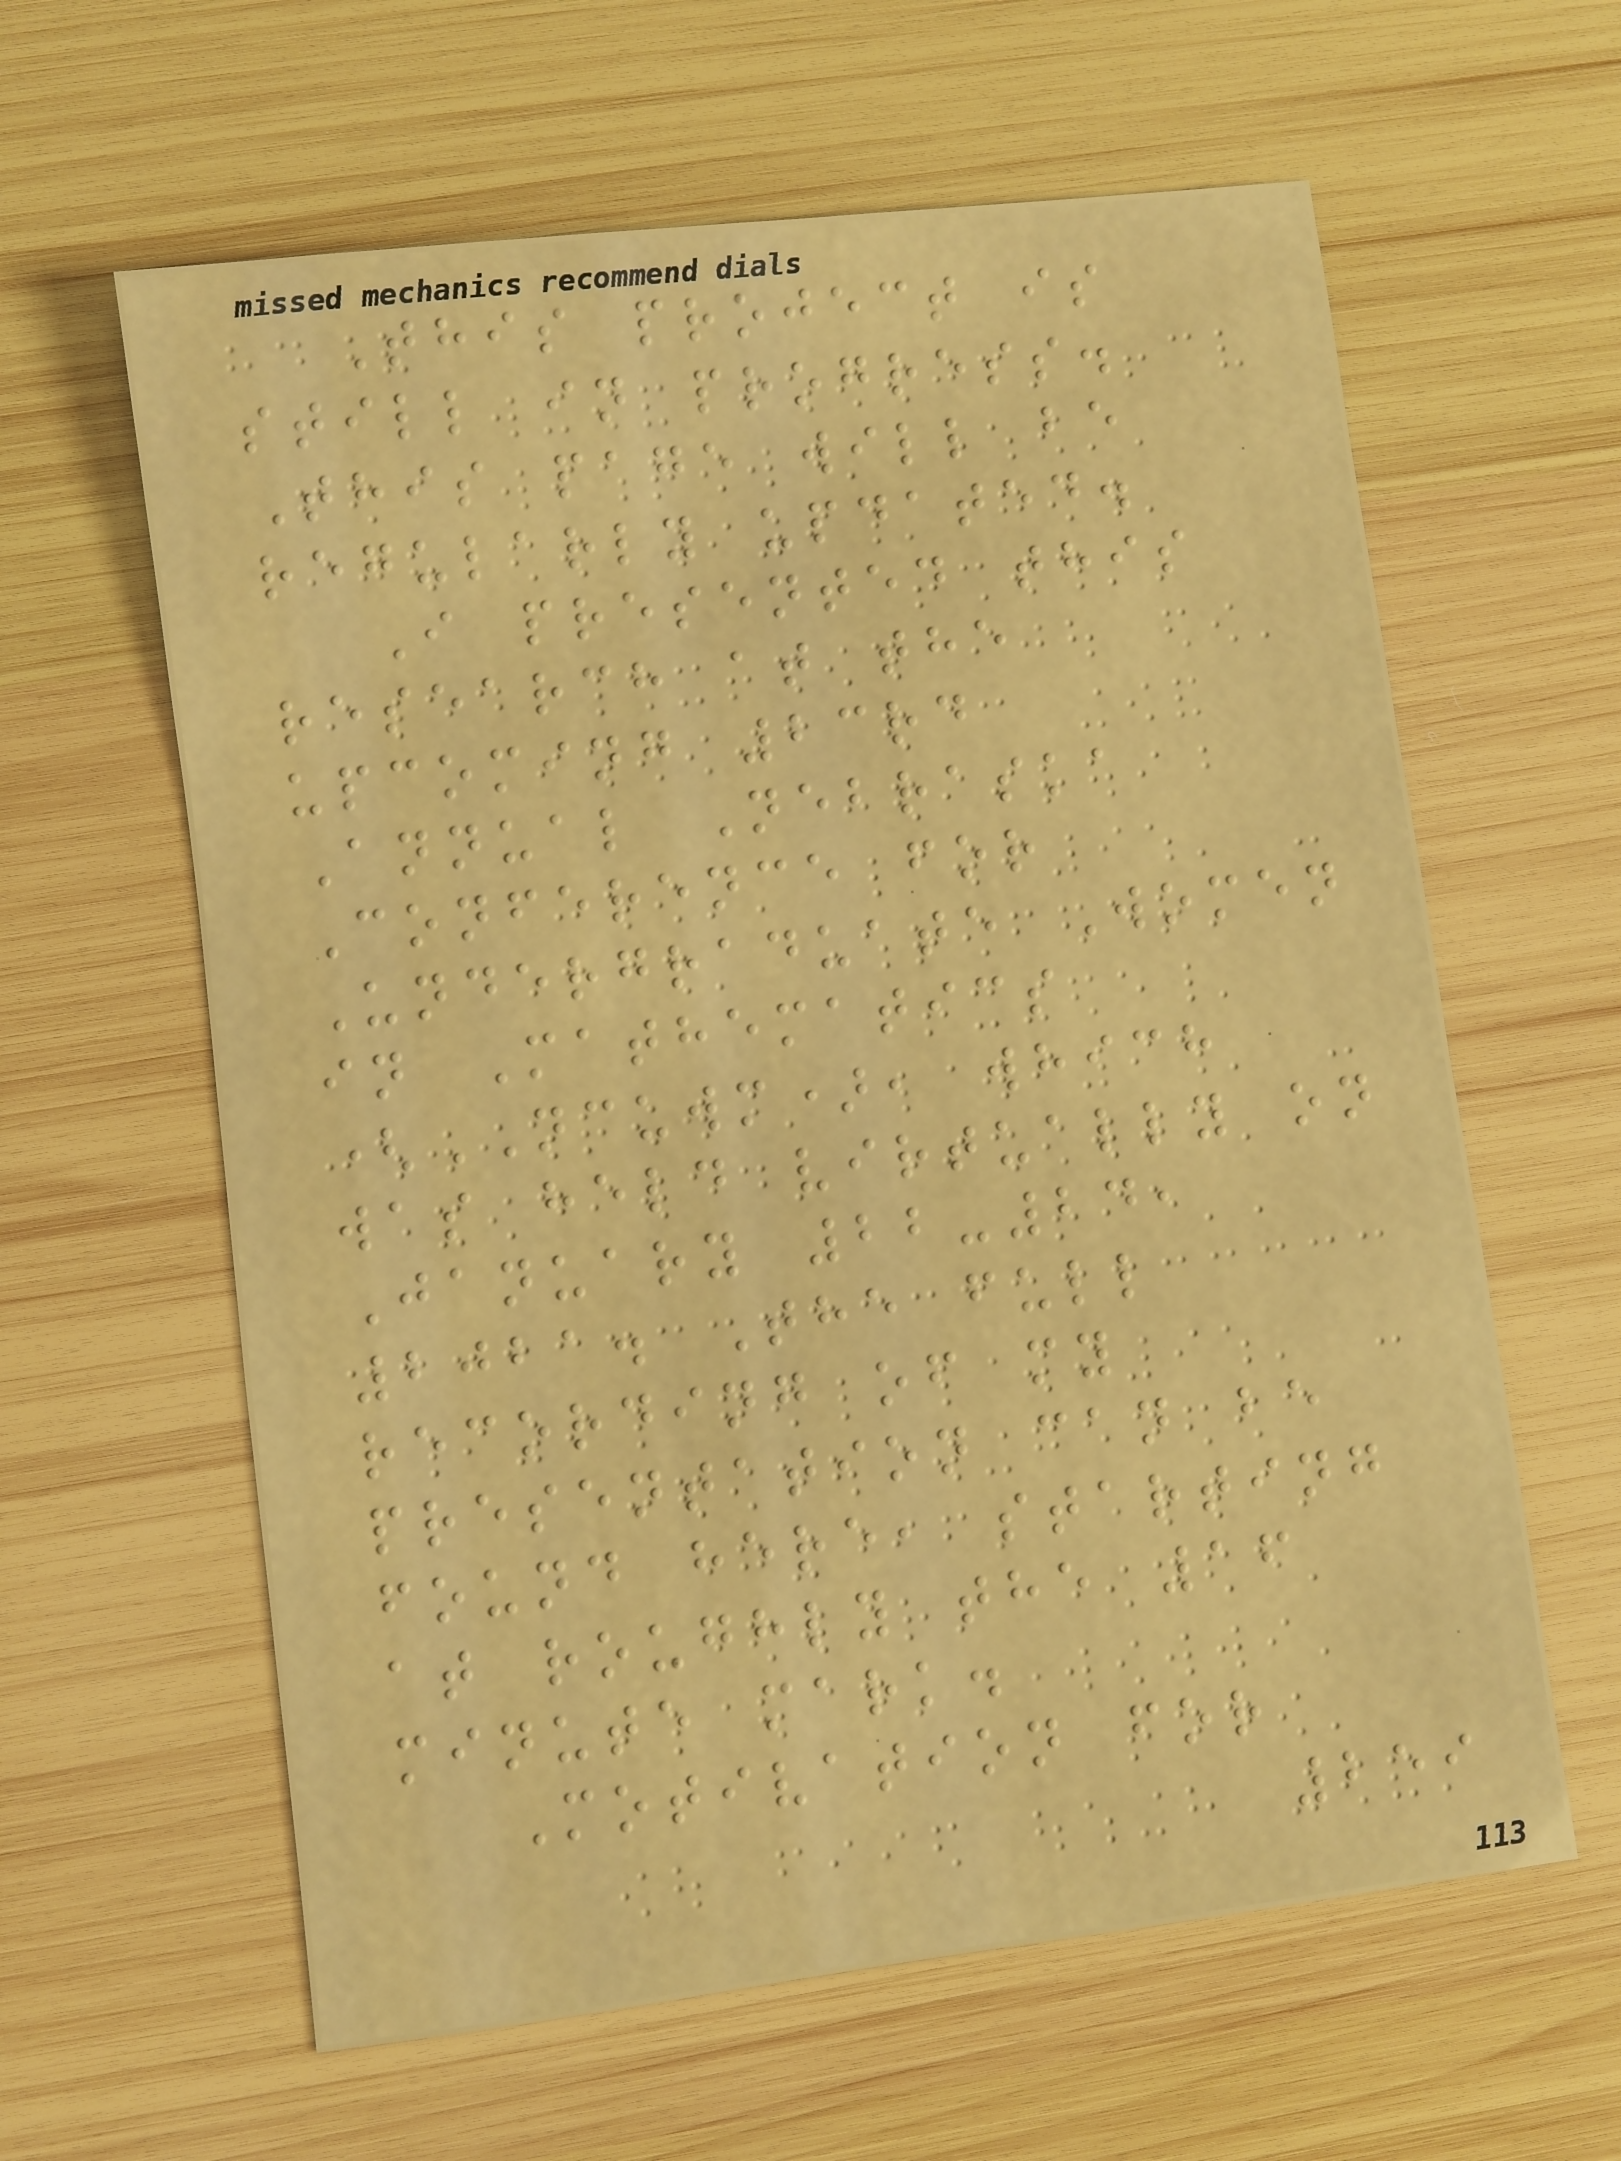This project is
still in progress.
This page will be
regularly updated.
I presented this
research at the
upcoming 23rd
Annual Nebraska
Conference for
Undergraduate Women
in Mathematics
(NCUWM), which
was held virtually on
January 22-24,
2021. The full
recording of my
presentation can be
found here, starting
at roughly the 16
minute mark.
Motivation for
259
